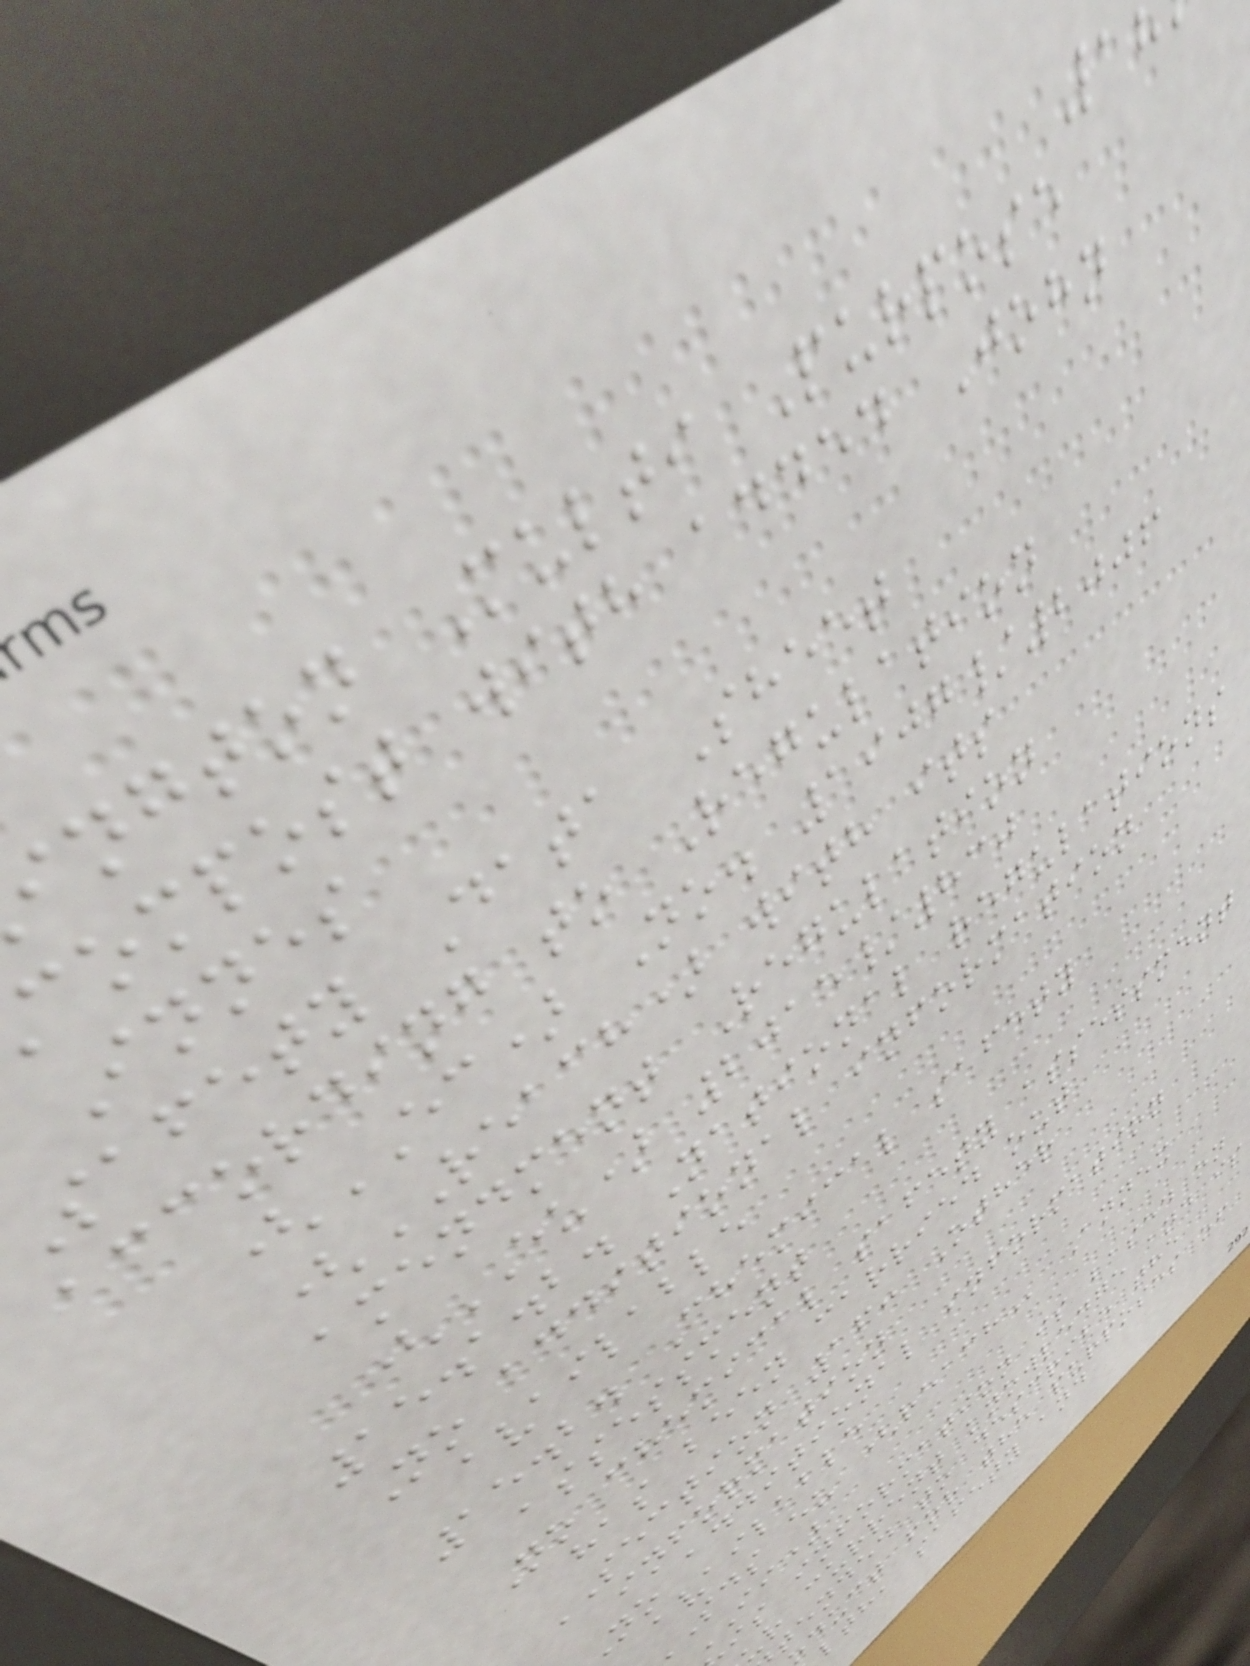ngton Multi Purpose
compost with added John
Innes
safety Data Sheet
according to Regulation
(EC) No. 1907/2006
(REACH) with its
amendment Regulation
(EU) 2015/830
15.1.2. National regulations
No additional information
available
15.2. Chemical safety
assessment
No chemical safety assessment
has been carried out
SECTION 16: Other
information
no additional information
available
II)
is information is based on
ur current knowledge and is
tended to describe the
duct for the purposes of
lth, safety and
